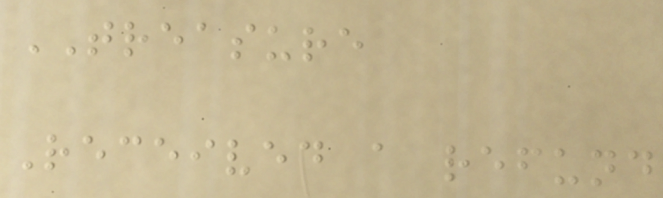TREASURE
Received a refund
